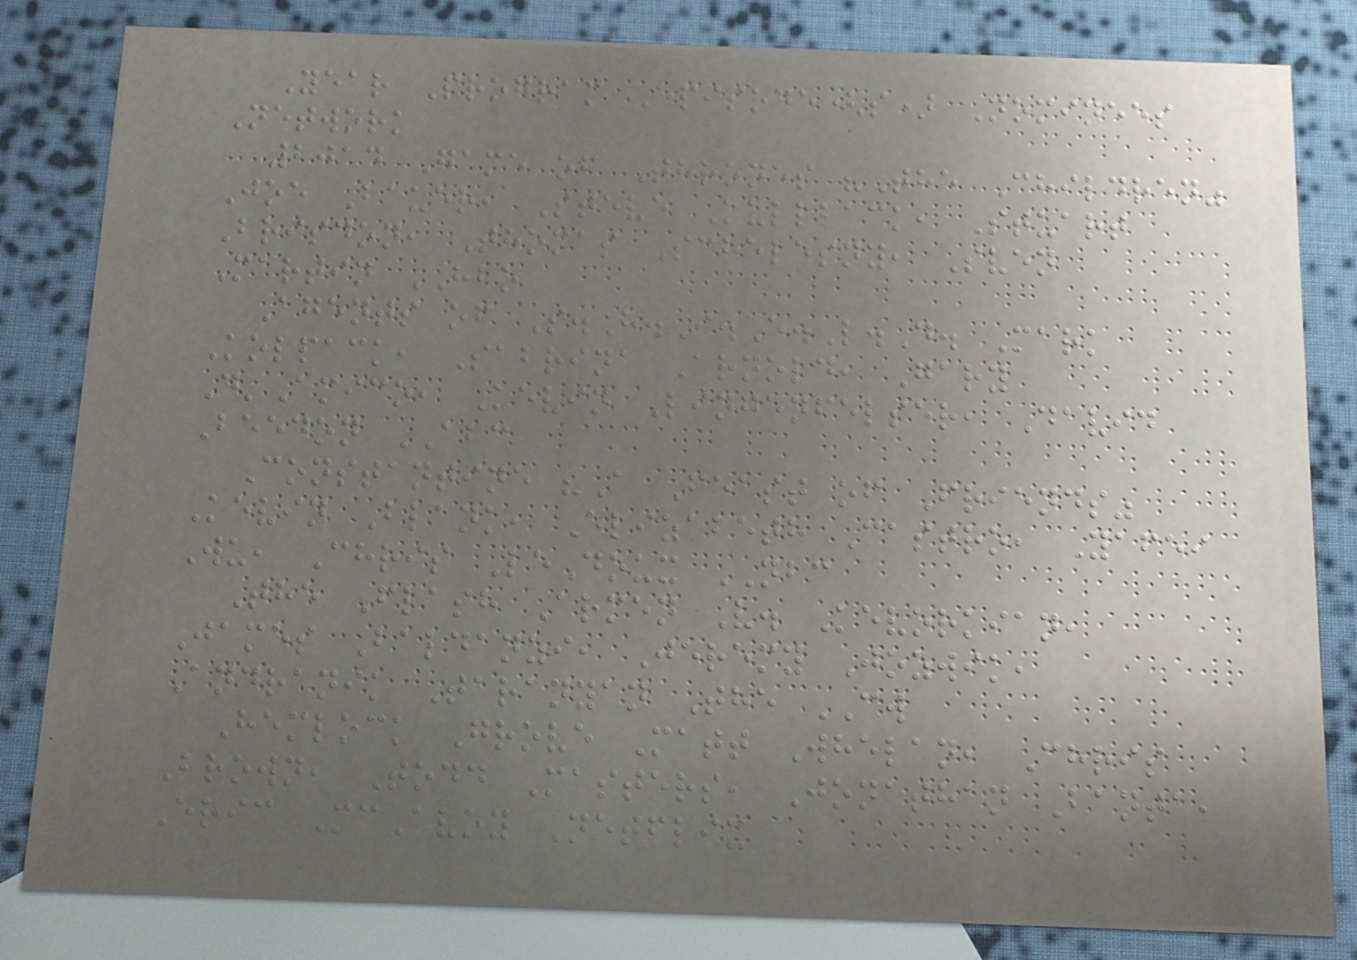Year Program Episode(s) Nominees
Network
2014 Game of Thrones "The Children"
Joe Bauer, Steve Kullback, Stuart
Brisdon, Thomas Schelesny, Sven
Martin HBO
Agents of S.H.I.E.L.D. Mark
Kolpack, Sabrina Arnold, Gary
D'Amico, Kevin Lingenfelser, David
Beedon ABC
Constantine "A Feast of Friends"
Kevin Blank, Elizabeth Castro, Yafei
Wu, Chris LeDoux NBC
The Flash Armen V. Kevorkian,
James Baldanzi, Jeremy Jozwik,
Andranik Taranyan The CW
Hemlock Grove Matt Whelan, Chris
Brown, Todd Masters, Jonathan Banta,
Eric McAvoy Netflix
